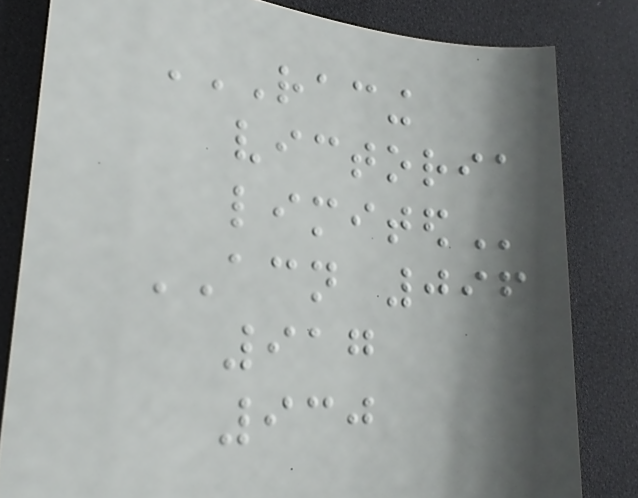RACING
VICTORIA
LIMITED
ACN 096
917
930
